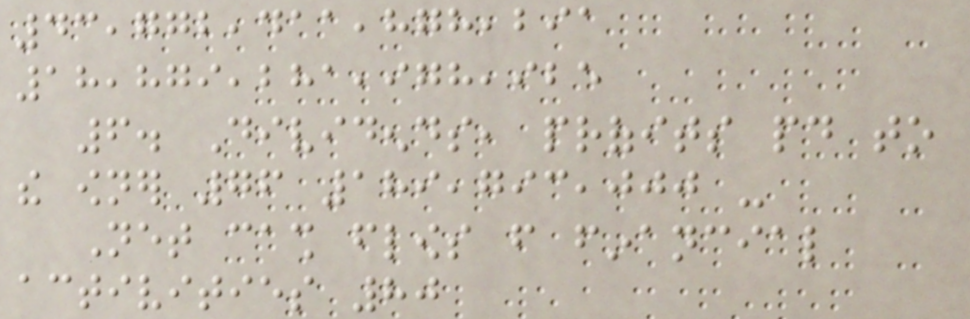43,772,411,878,291
18,879,281,978,925
6. Dividends, profits paid to
the owner 76 189,793,000 -
Net cash flows from financial
activities 80
